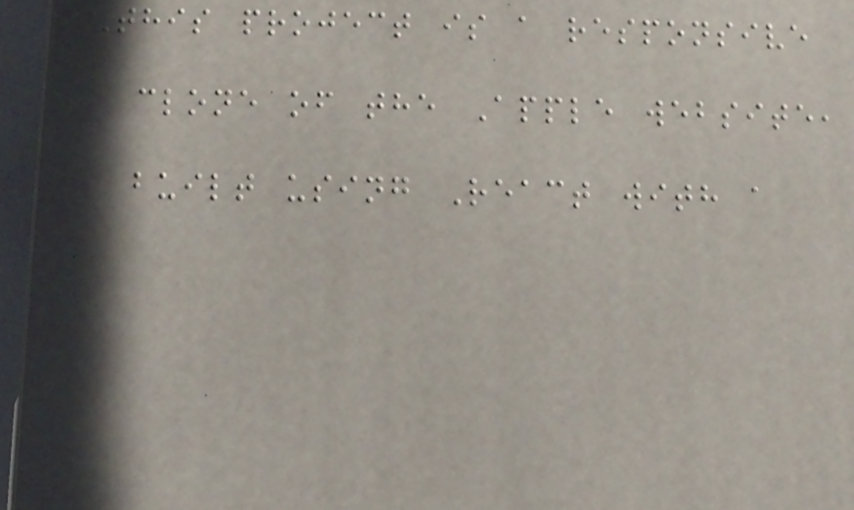This project is a responsive
clone of the Apple website,
built using React with a
